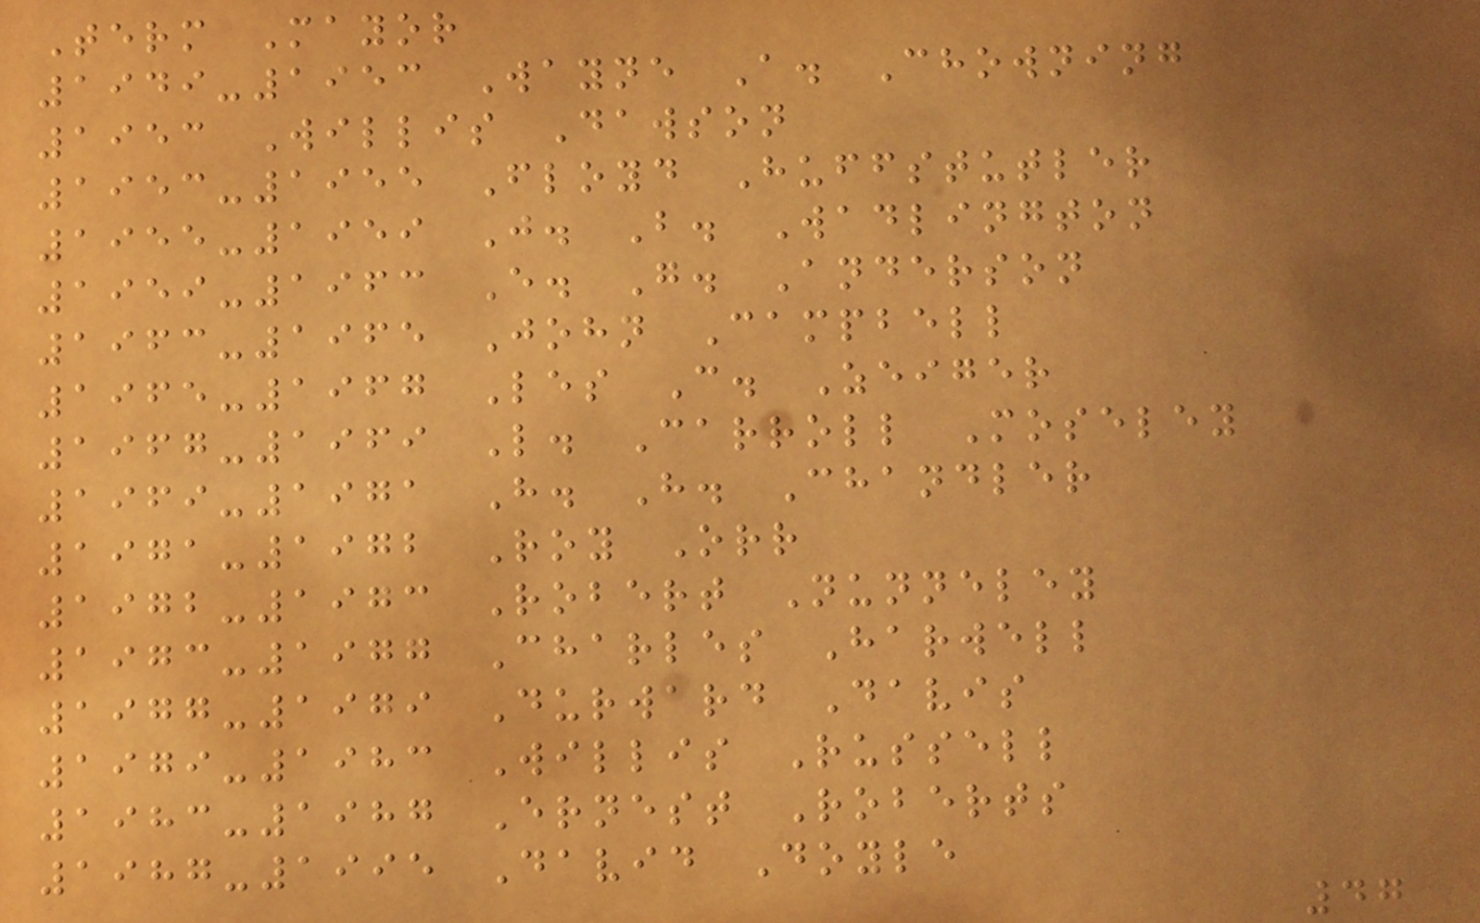Term Mayor
1949-1953 Wayne A. Chowning
1953 Willis Dawson
1953-1955 Floyd Huffstutler
1955-1959 J. B. Wadlington
1959-1963 E. G. Anderson
1963-1965 John Campbell
1965-1967 Les C. Zeiger
1967-1969 L. Carroll Moseley
1969-1971 H. H. Chandler
1971-1972 Roy Orr
1972-1973 Robert Nunneley
1973-1977 Charles Harwell
1977-1979 Durward Davis
1979-1983 Willis Russell
1983-1987 Ernest Roberts
1987-1995 David Doyle
47
